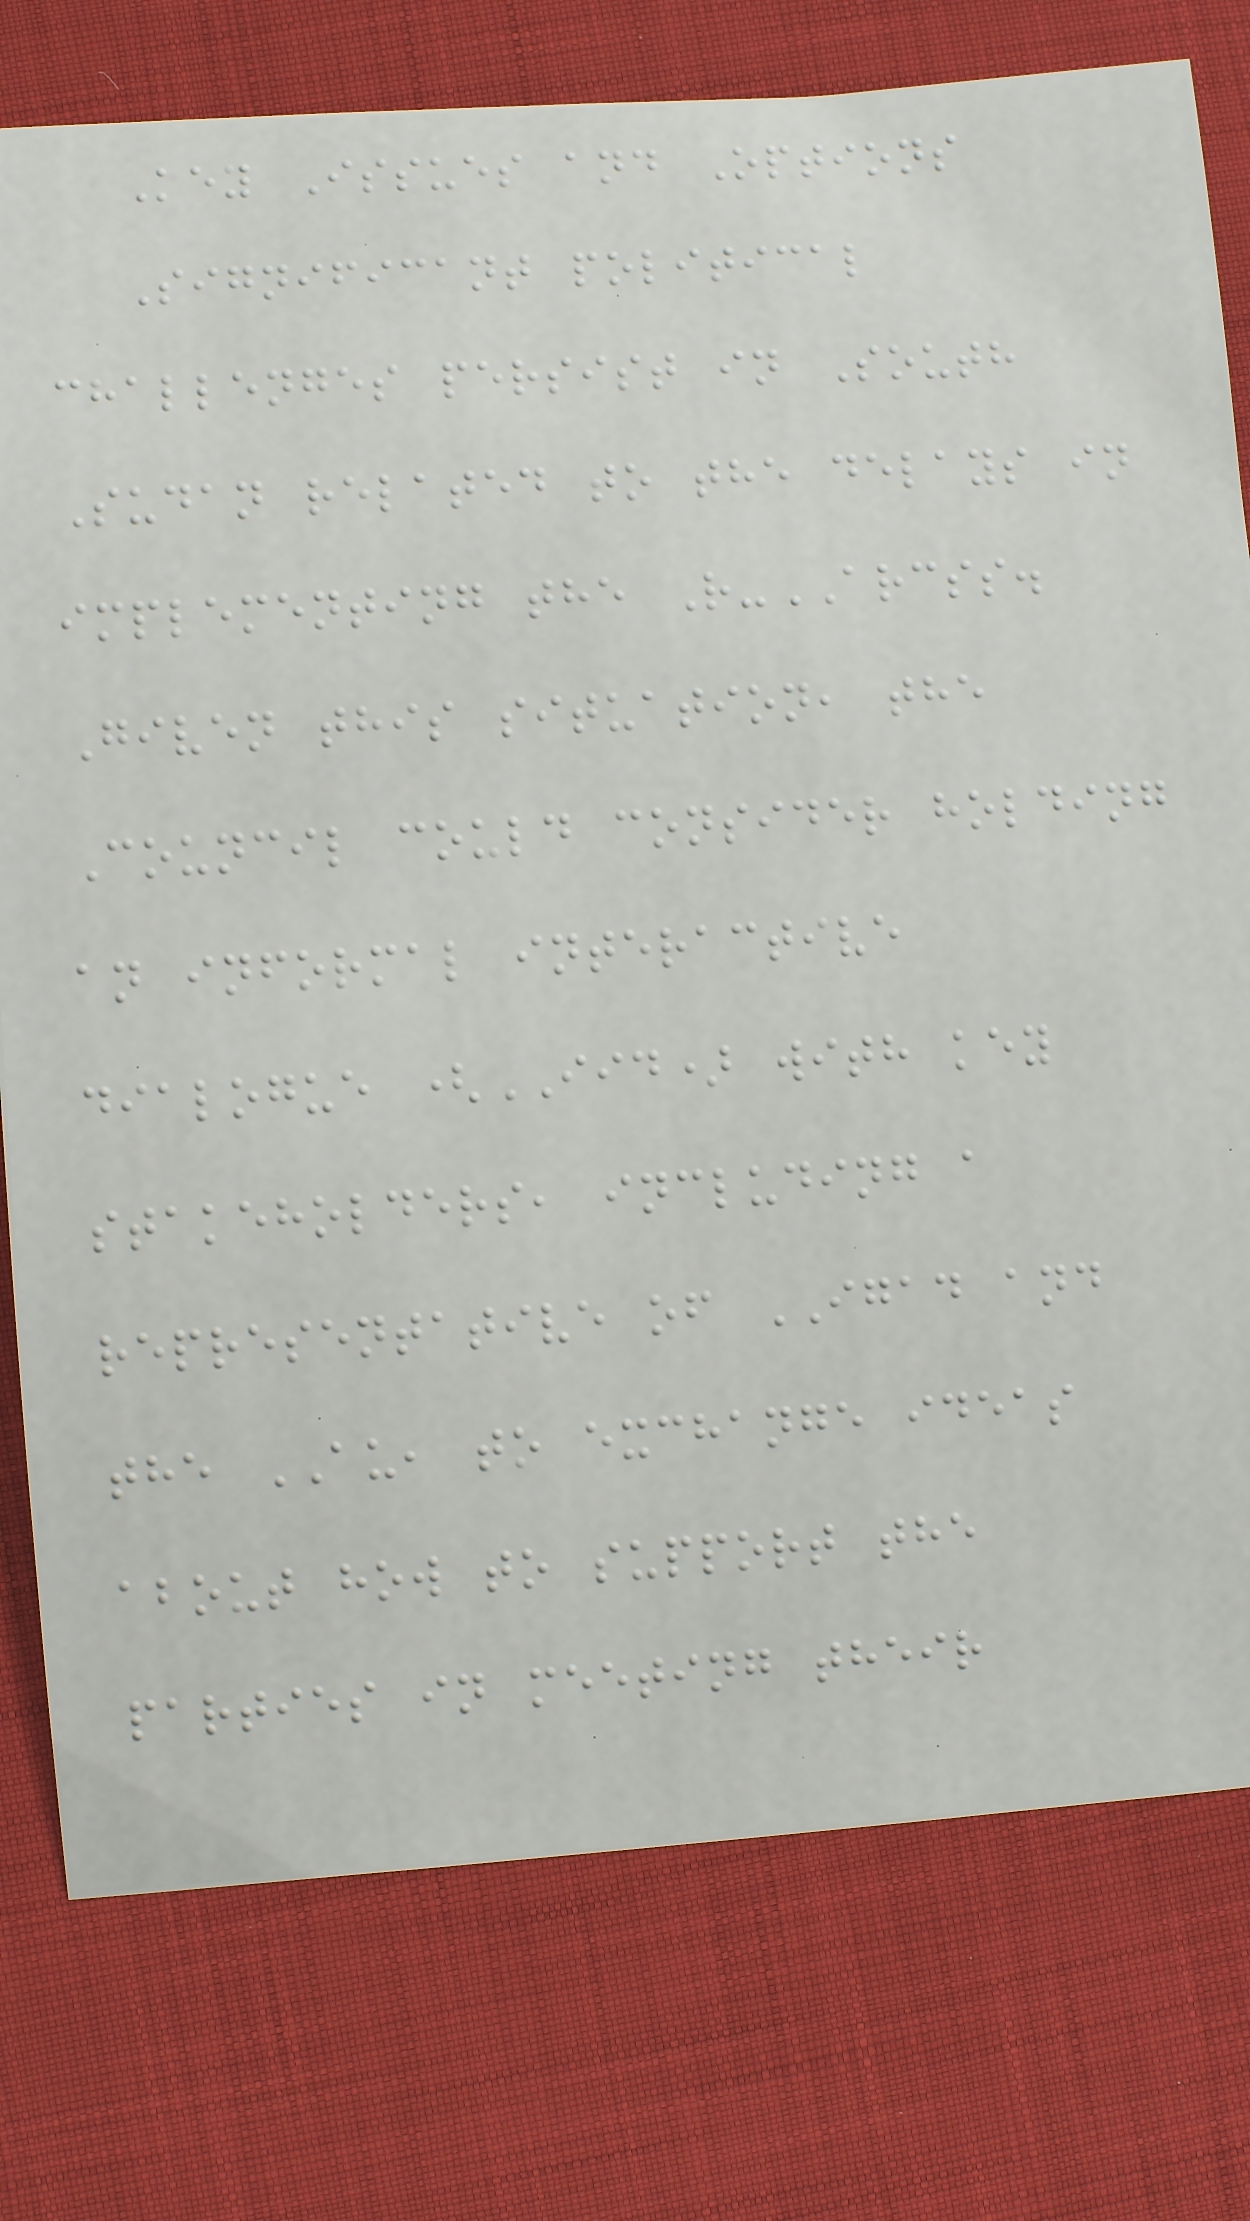Key Issues and Options
Significant political
challenges persist in South
Sudan related to the delays in
implementing the R-ARCSS.
Given this situation, the
Council could consider holding
an informal interactive
dialogue (IID) with key
stakeholders, including a
representative of IGAD and
the AU, to exchange ideas
about how to support the
parties in meeting their
